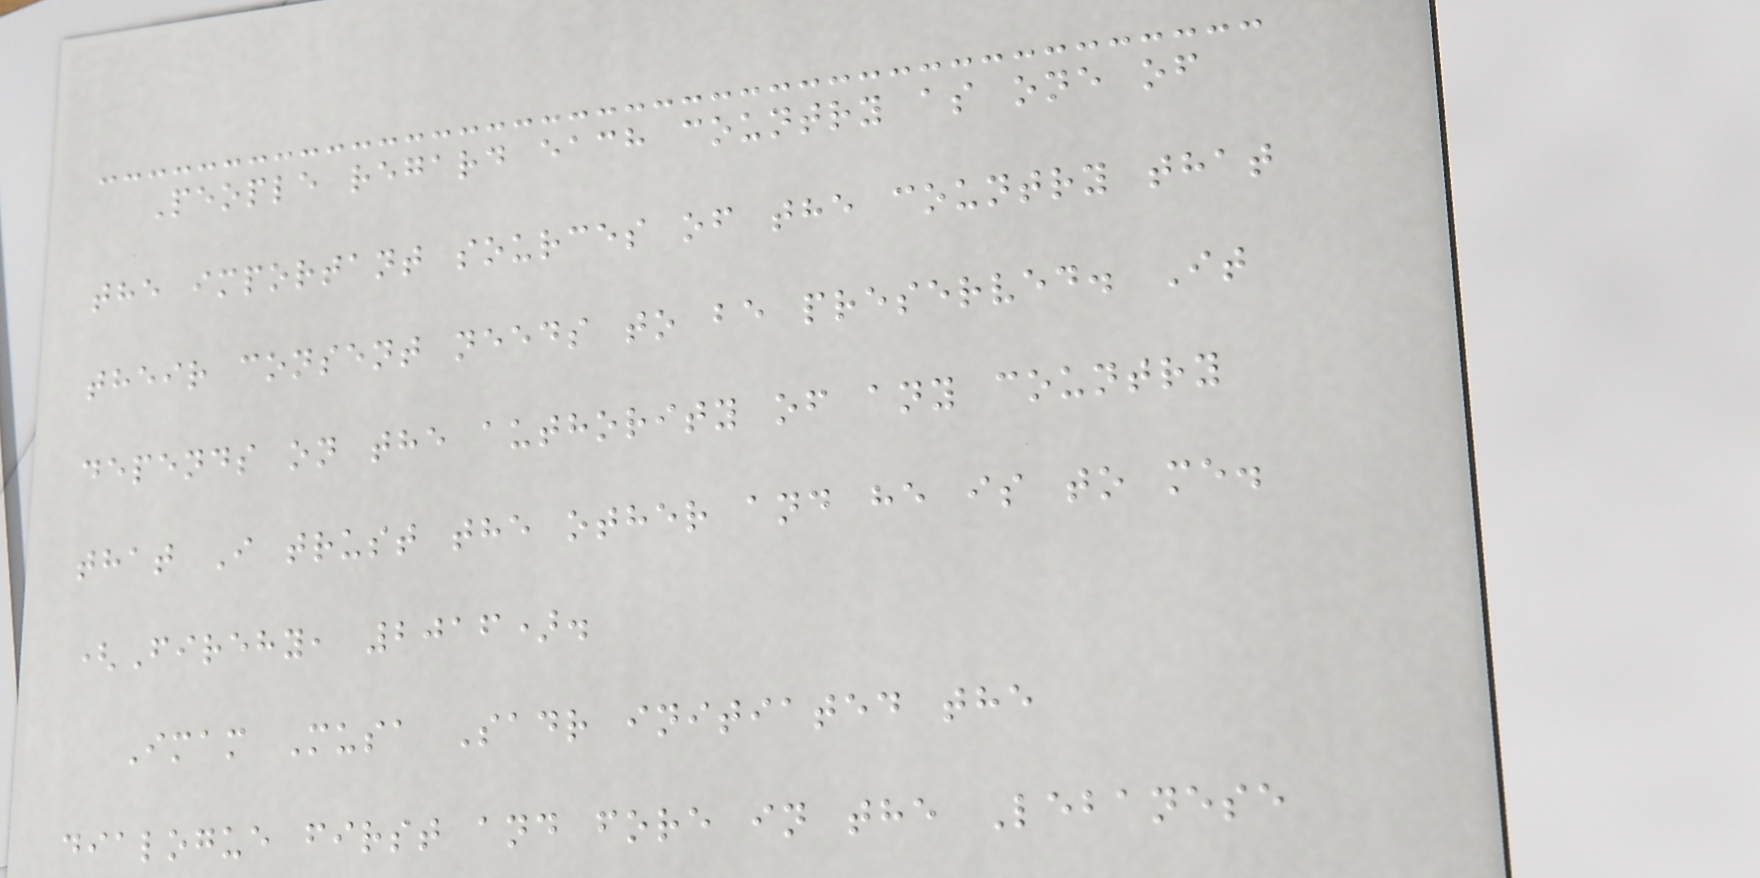People regard each country as one of
the important sources of the country that
their consent needs to be preserved. It
depends on the authority of any country
that I trust the other and he is to me.
(Firehy, 2016).
Imam Musa Sadr initiated the
dialogue first and fore in the Lebanese
